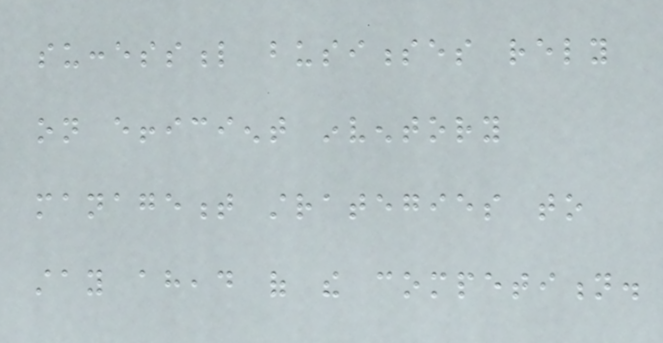successful businesses rely
on efficient inventory
management strategies to
stay ahead of the competition.
